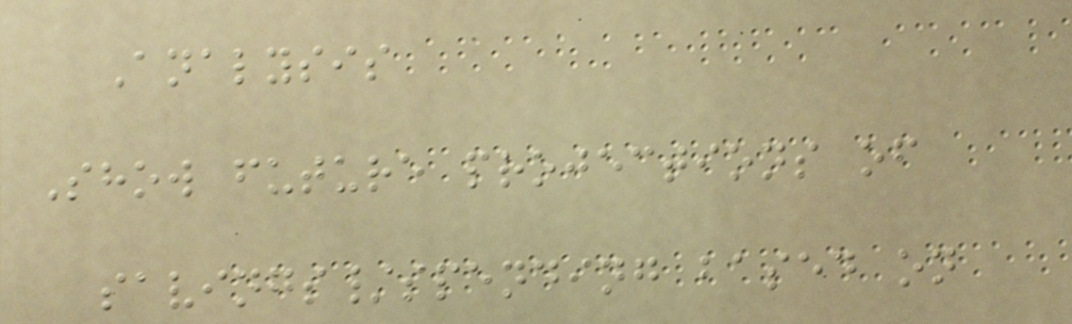Analysis
Show future projections of
savings/spending based on
